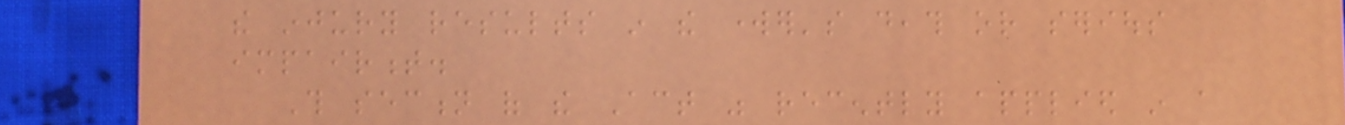the injury results in the worker's death or serious
impairment.
This section of the Act was recently applied in a
